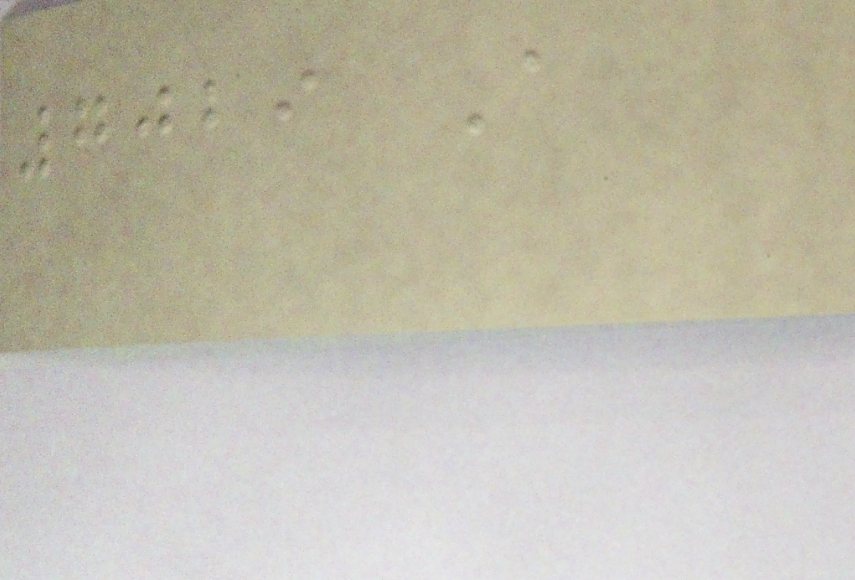7029 A
